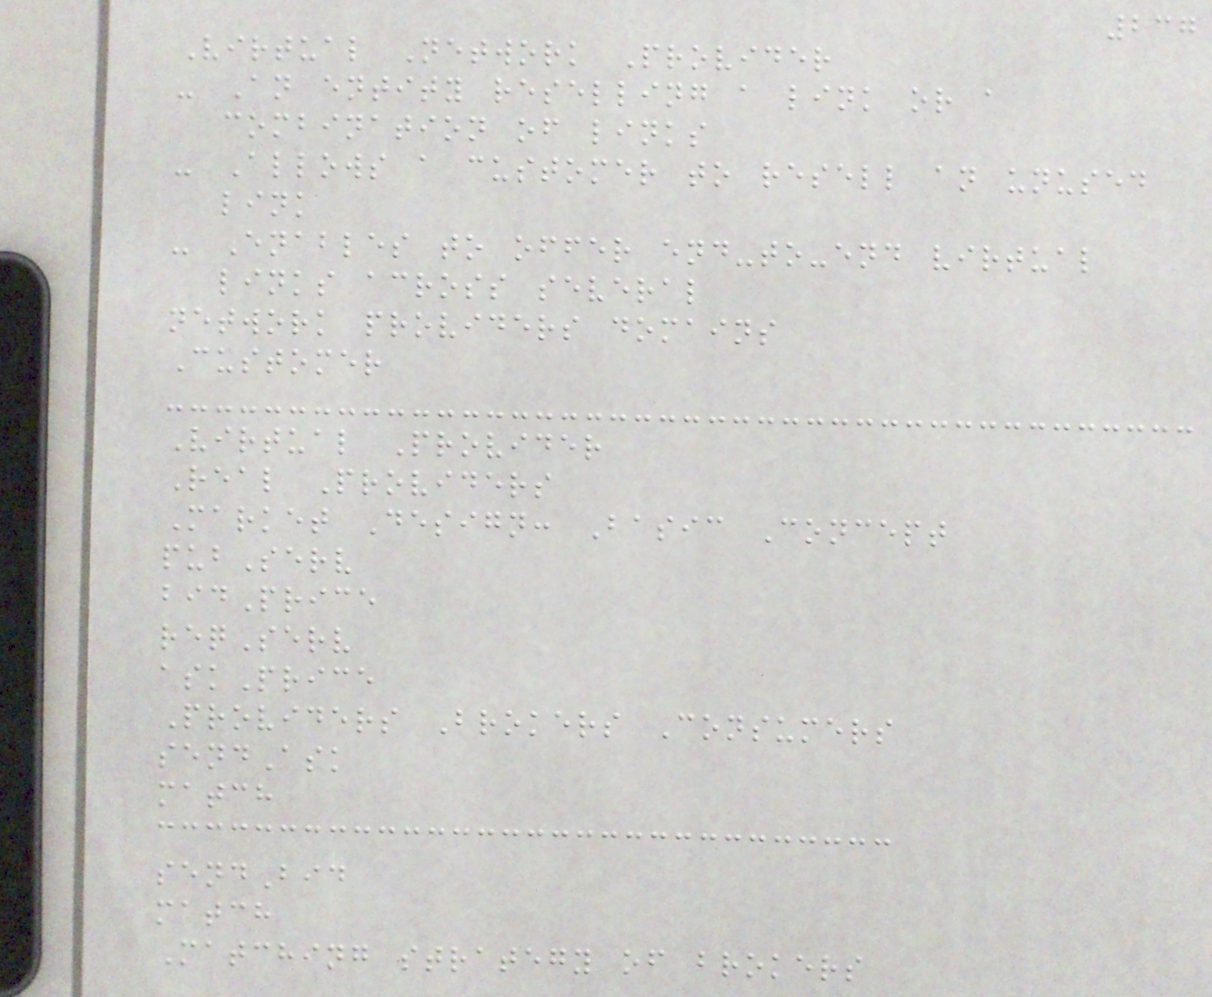237
Virtual Network Provider
- An entity reselling a link or a
combination of links
- Allows a customer to resell an unused
link
- Enables to offer end-to-end virtual
links across several
network providers domains
Customer
Virtual Provider
Real Providers
Market Design: Basic Concept
pubServ
bidPrice
reqServ
askPrice
Providers Brokers Consumers
sendAsk
match
sendBid
match
Matching strategy of brokers
